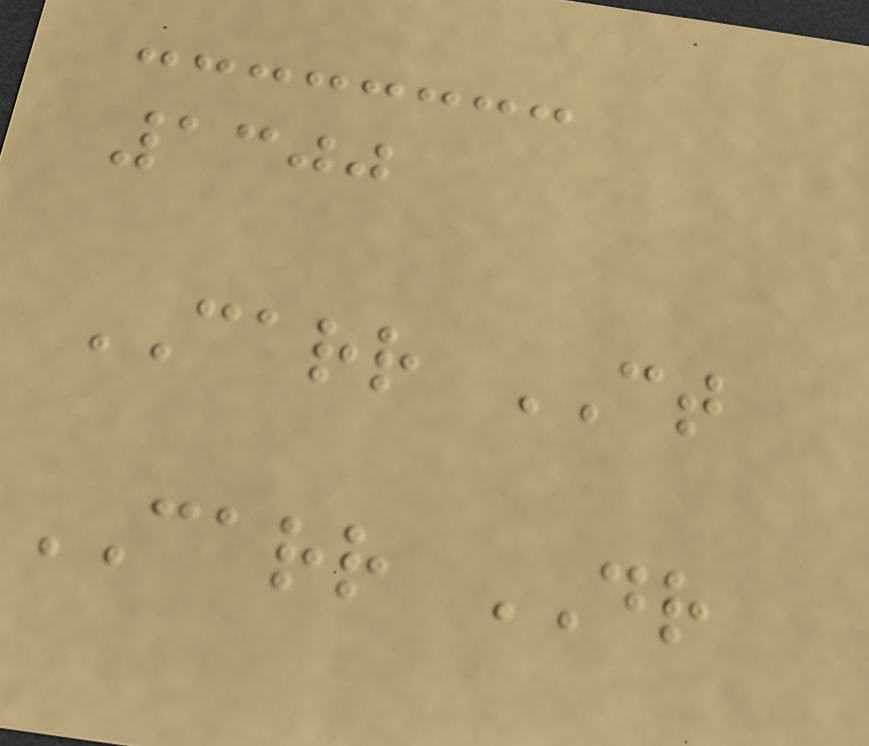1300
CARR CT
CARR DR
